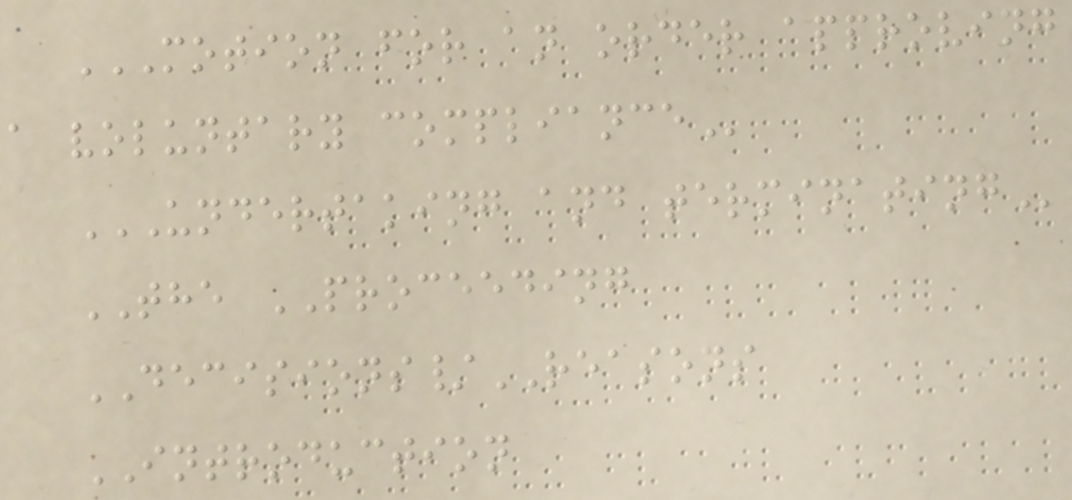MOTION FOR AN ORDER APPROVING
A VOLUNTARY COMPLIANCE
UNDERTAKING AND TERMINATING
THE PROCEEDING
DECISIONS/REASONS
INTRODUCTION
